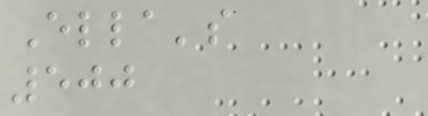Ella's
500
